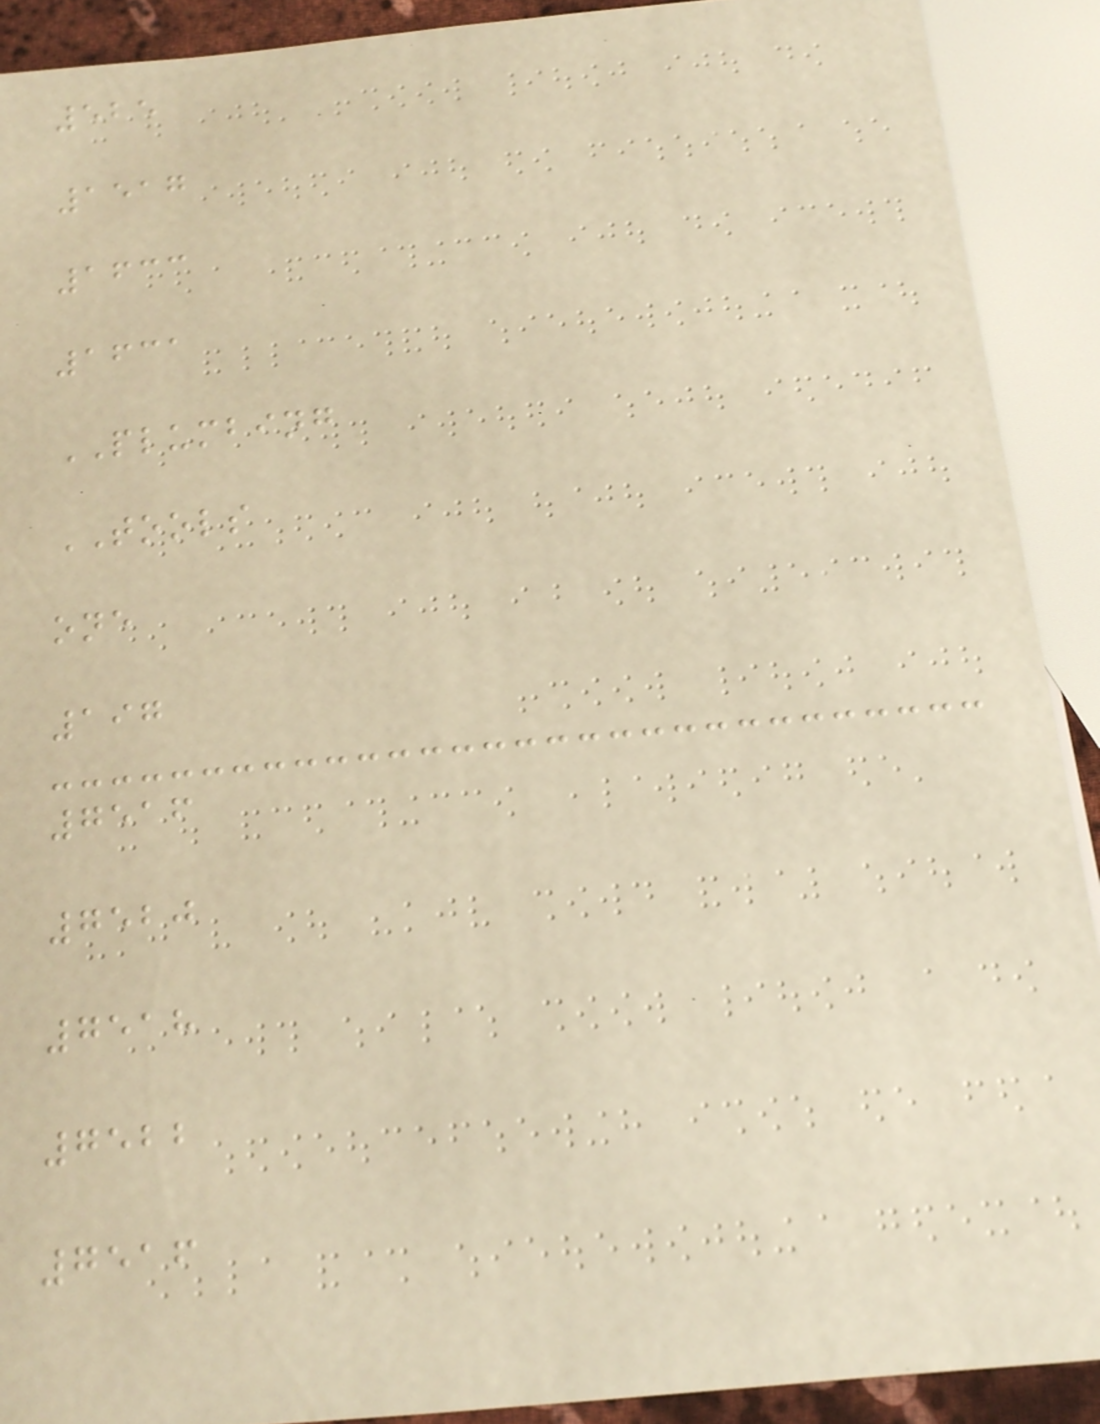525
1517
1633
1631
PLUMBING
TOOLS
one
197
7516
7520
7518
7522
7516
